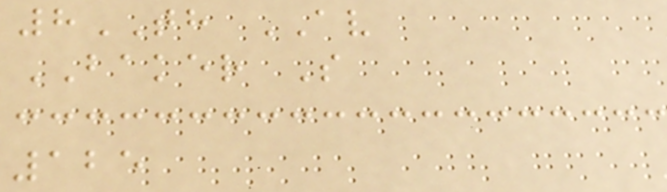8TH AV
BAKER S
125
